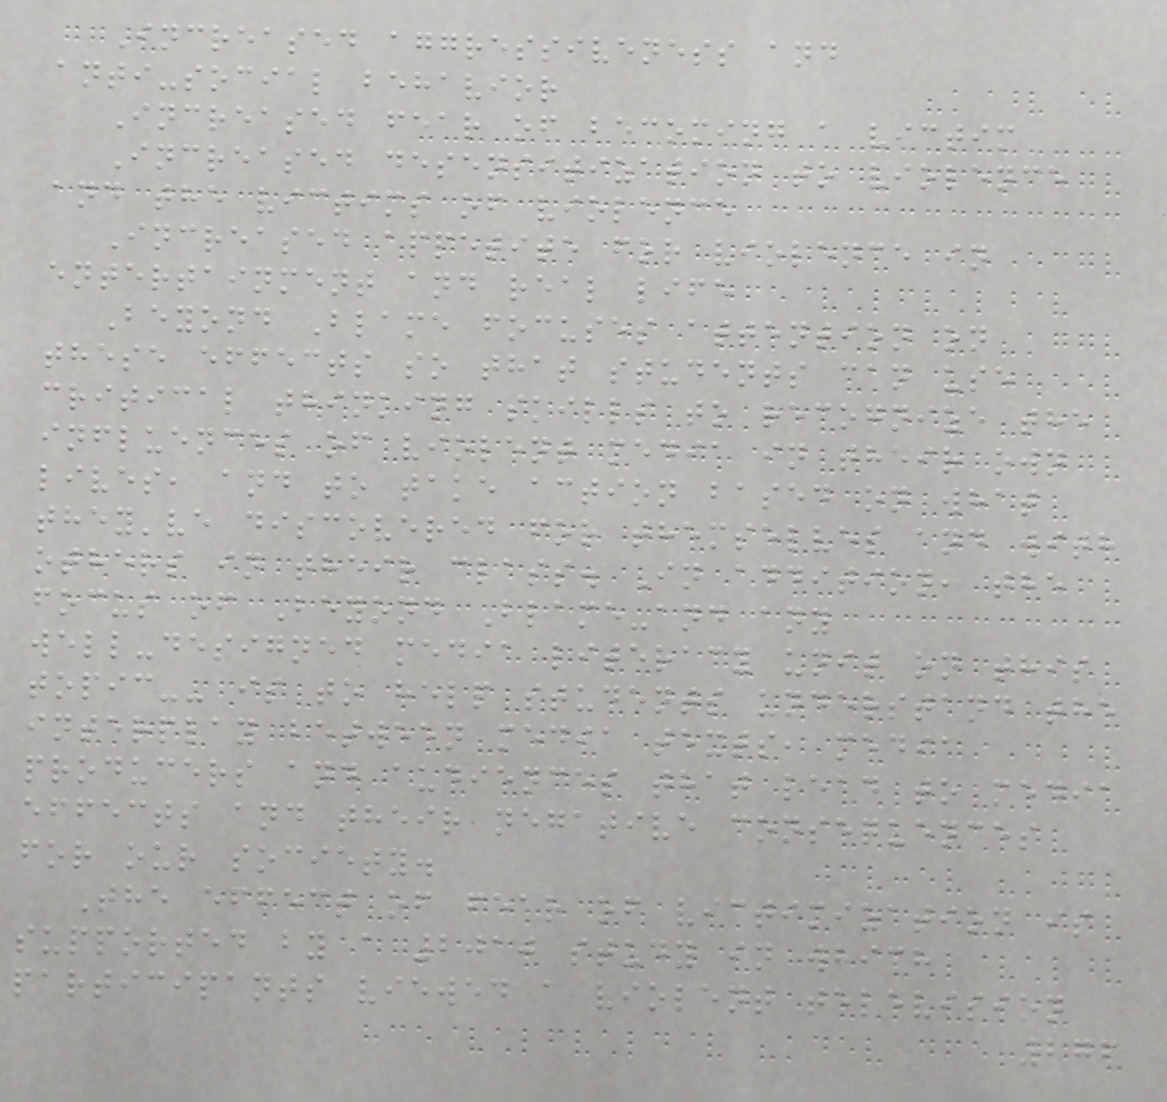Increased aggressiveness and
anti-social behavior
Increased fear of becoming a victim
Increased desensitization to violence
and the victims of violence
Increased appetite for violence in
entertainment and real life
Beyond Blame focuses attention on
these effects so that students can use
critical thinking skills to recognize the
influences of violent media in their own
lives, and to take action based on what
they've discovered for themselves and with
others in their class. In addition, the
focus of Beyond Blame-and any
well-designed media literacy unit on this
topic-- is to help students understand the
interplay between media texts, media
producers and audiences that lead to media
effects and their negative consequences
for our society.
The effect of fear of victimization is
supported by a 2010 study in which
participants viewed a violent television
276
